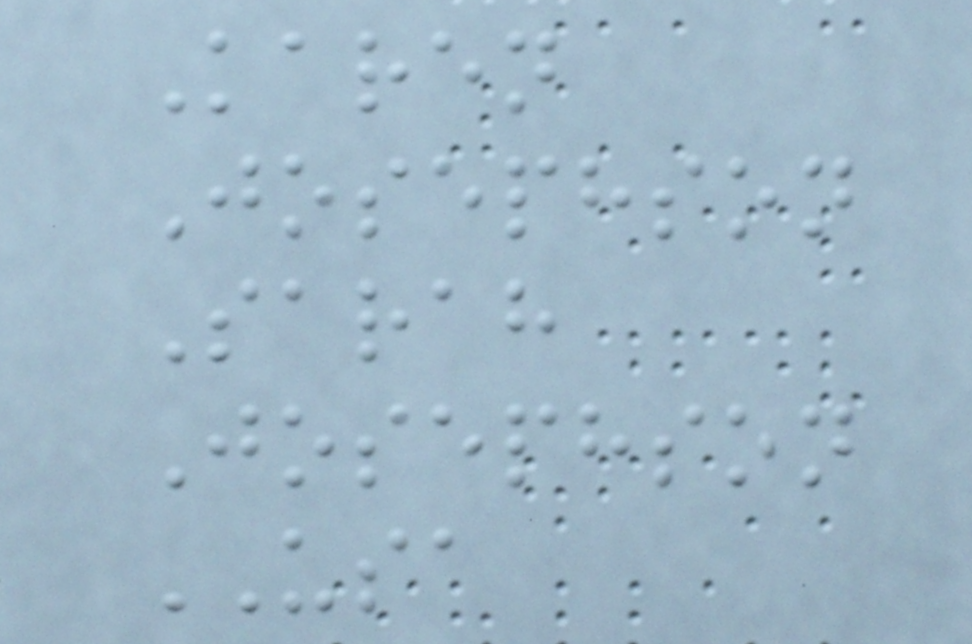Karen
Josephson
Sarah
Josephson
USA
